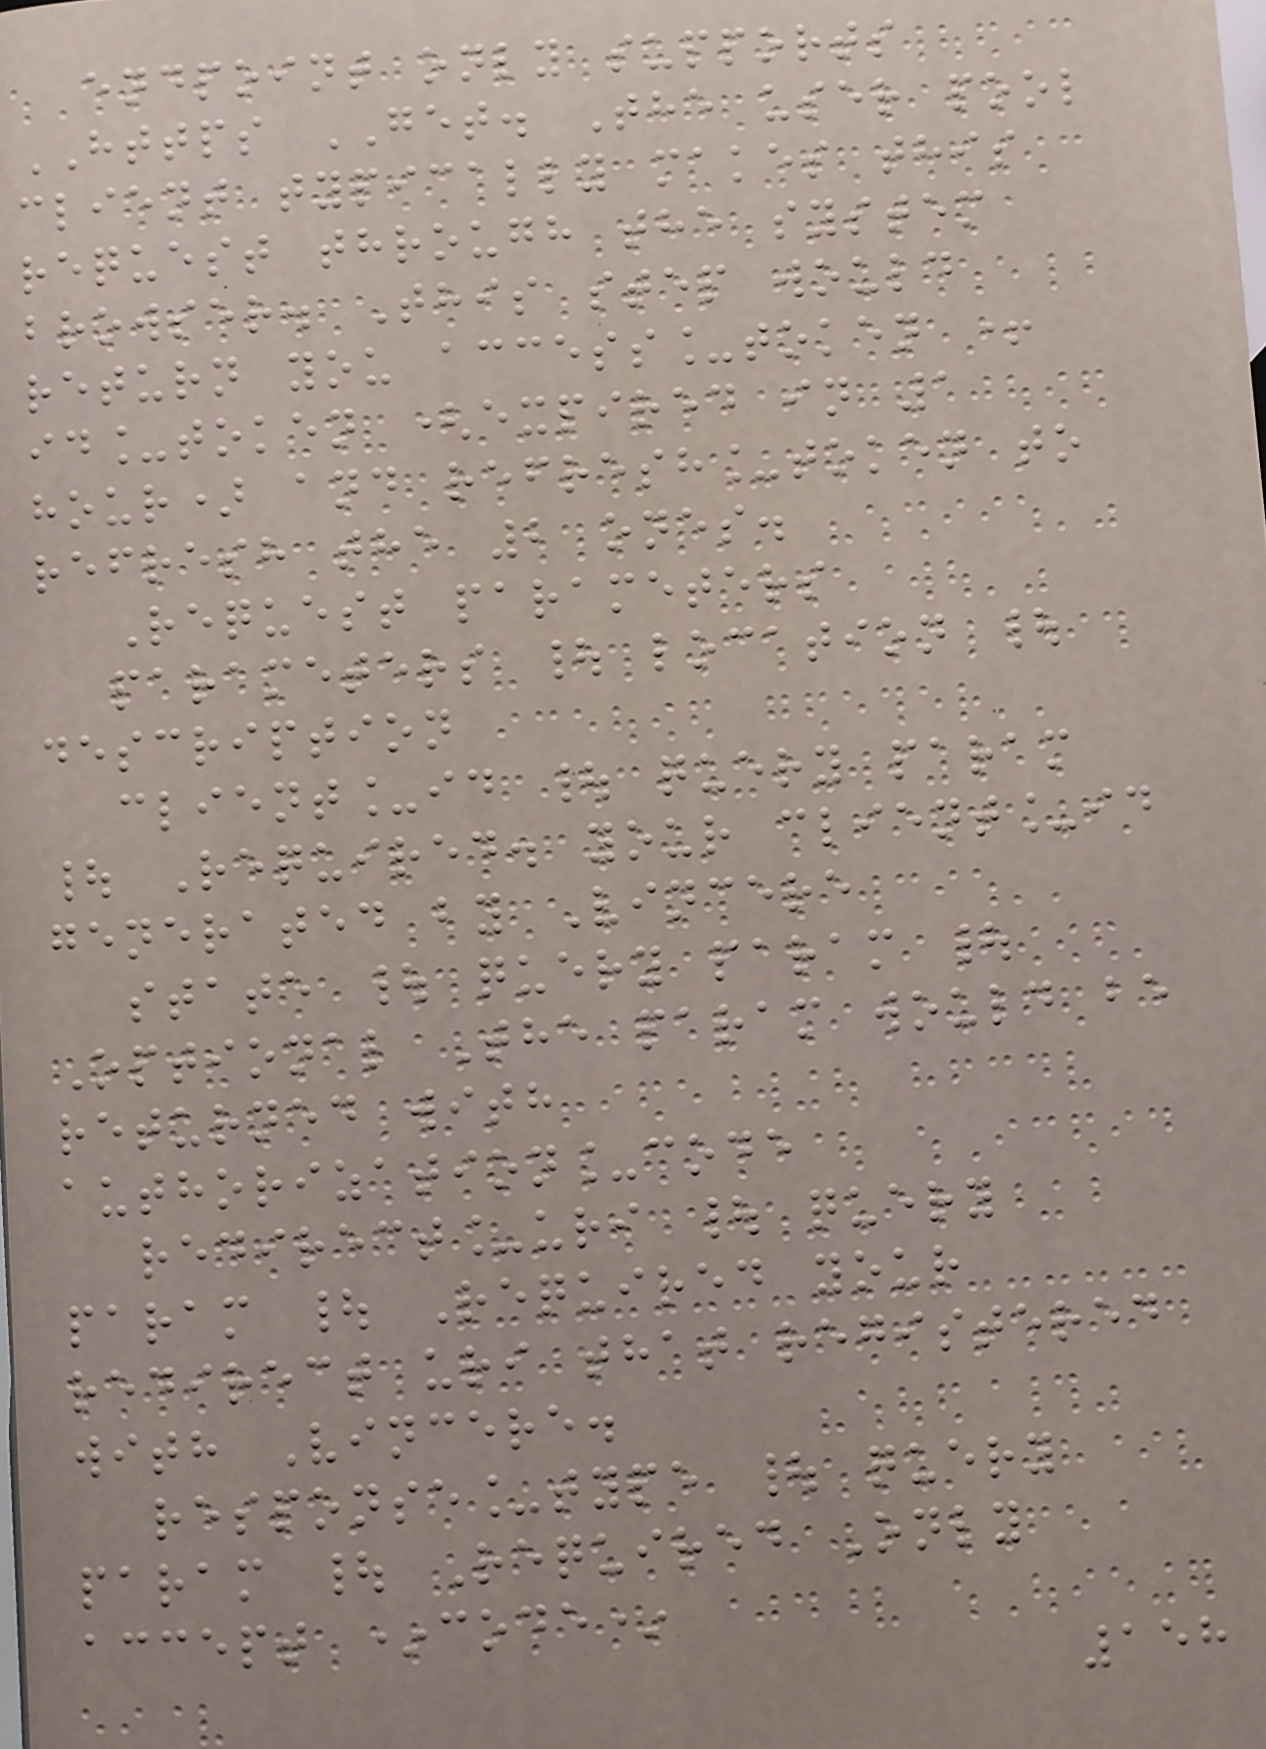endpoint only supports
HTTPS GET. The user pool
client typically makes this
request through the system
browser. This step would
return you access_token +
id_token (expired in 1
hour) and refresh_token to
refresh the 2 ones.
Request parameters
parameters | location |
description
client_id | query param
| Required. your client_id
generated by Vincere
state | query param |
Optional The param would be
returned with
authorization_code
redirect_uri | query
param | Required your
redirect uri that registered
with Vincere.
response_type | query
param | Required Only
accept *code*
158
